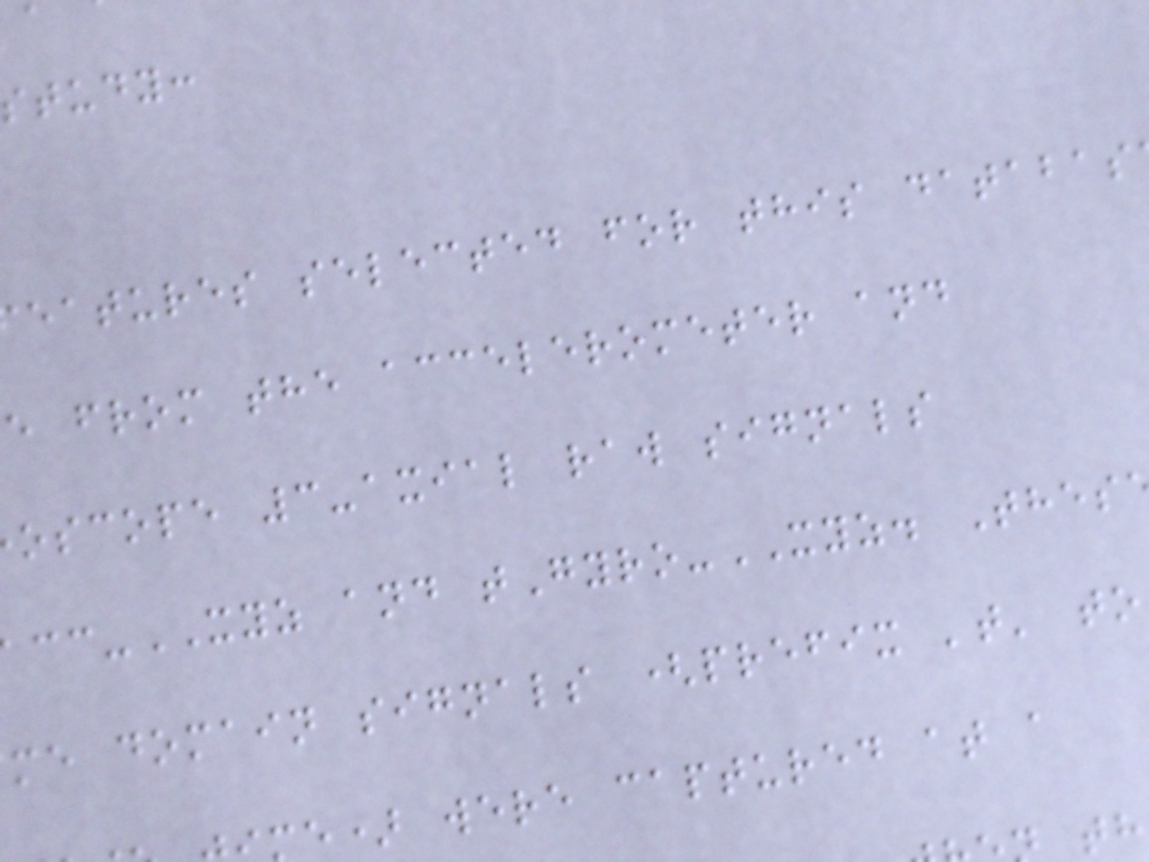study:
eatures selected for this databas
e from the accelerometer and
oscope 3-axial raw signals
cc-XYZ and tGyro-XYZ. Thes
me domain signals (prefix 't' to
e) were captured at a
